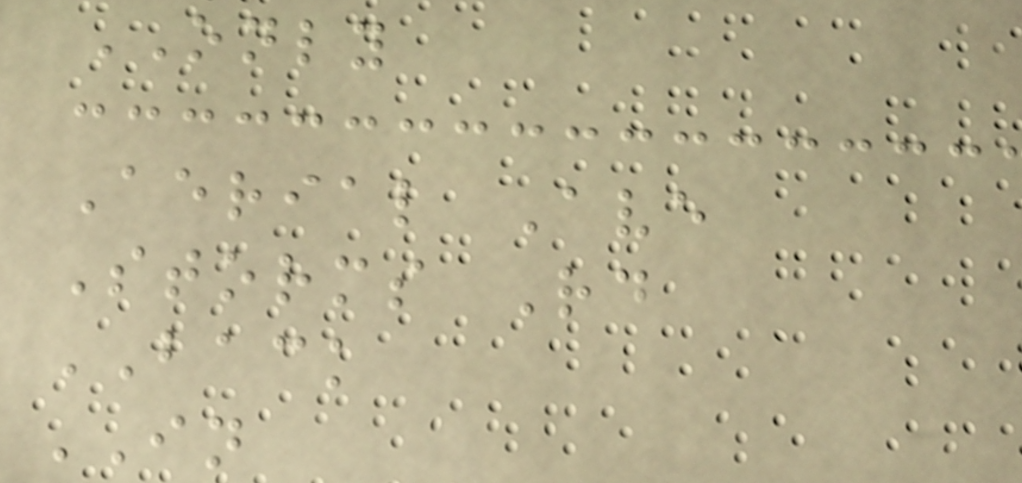ONLY
Aerial Ave
Storms Rd
BACK
IN
